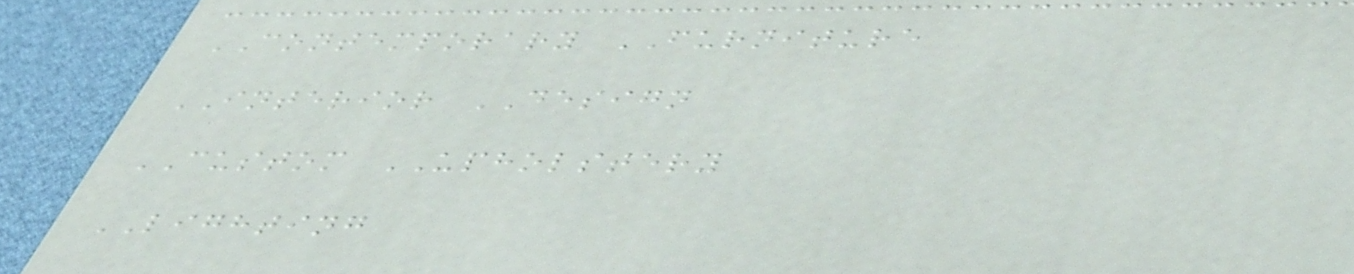CONTEMPORARY FURNITURE
INTERIOR DESIGN
CUSTOM UPHOLSTERY
LIGHTING
